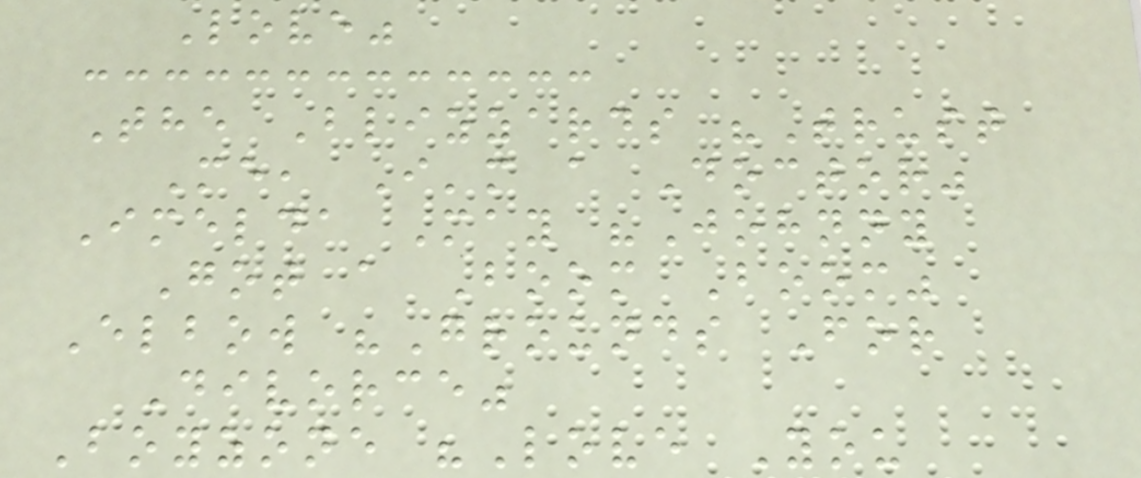Love"
The Blizzards "Trust
Me, I'm a Doctor"
Imelda May "Johnny
Got a Boom Boom"
Elbow "Grounds For
Divorce"
Boyzone "Love You
